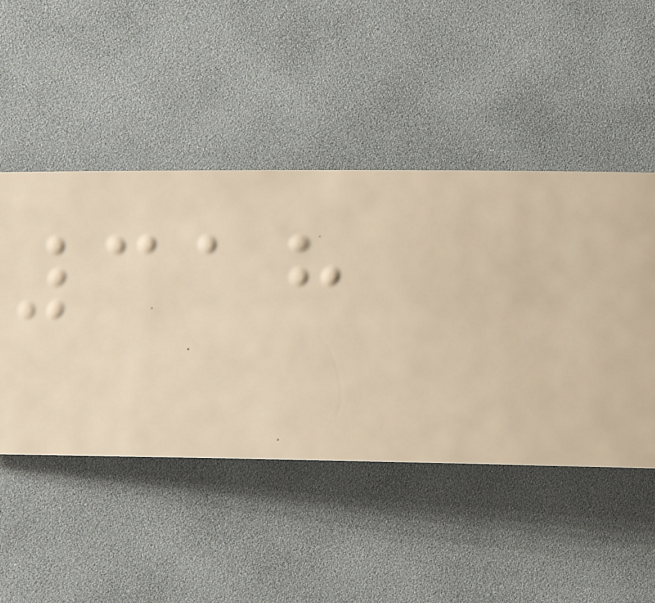318
